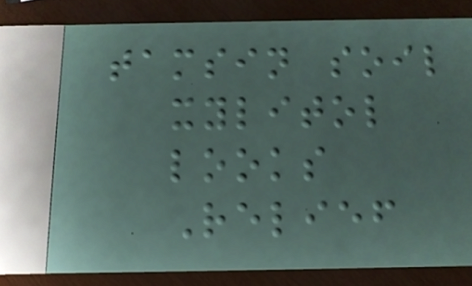tamsin soil
xylitol
looks
Relief
